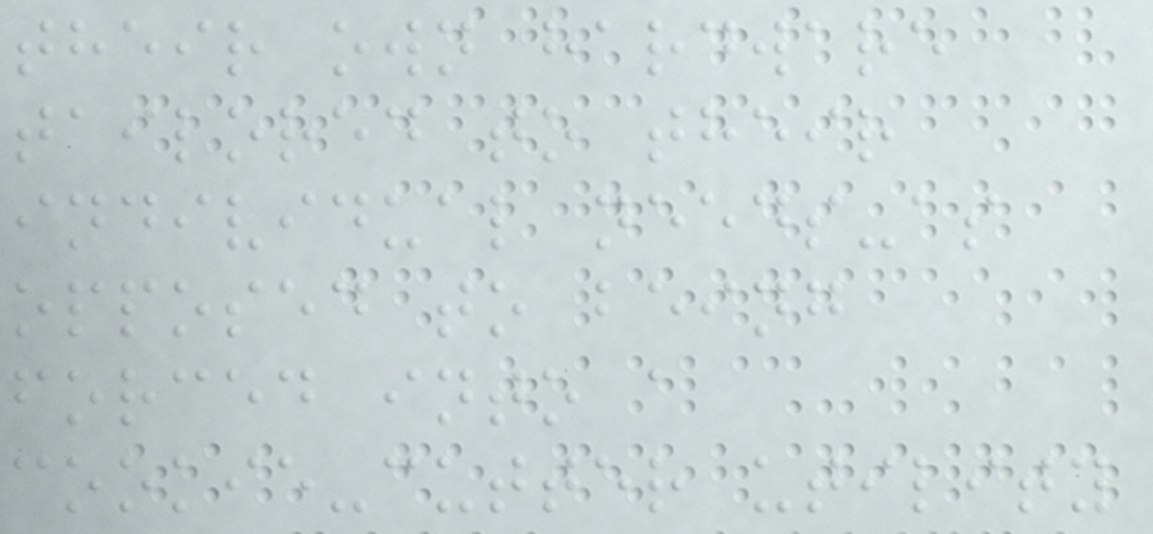their own hardware
tailored to their
individual needs-as
opposed to being
forced into a
cookie-cutter utility
